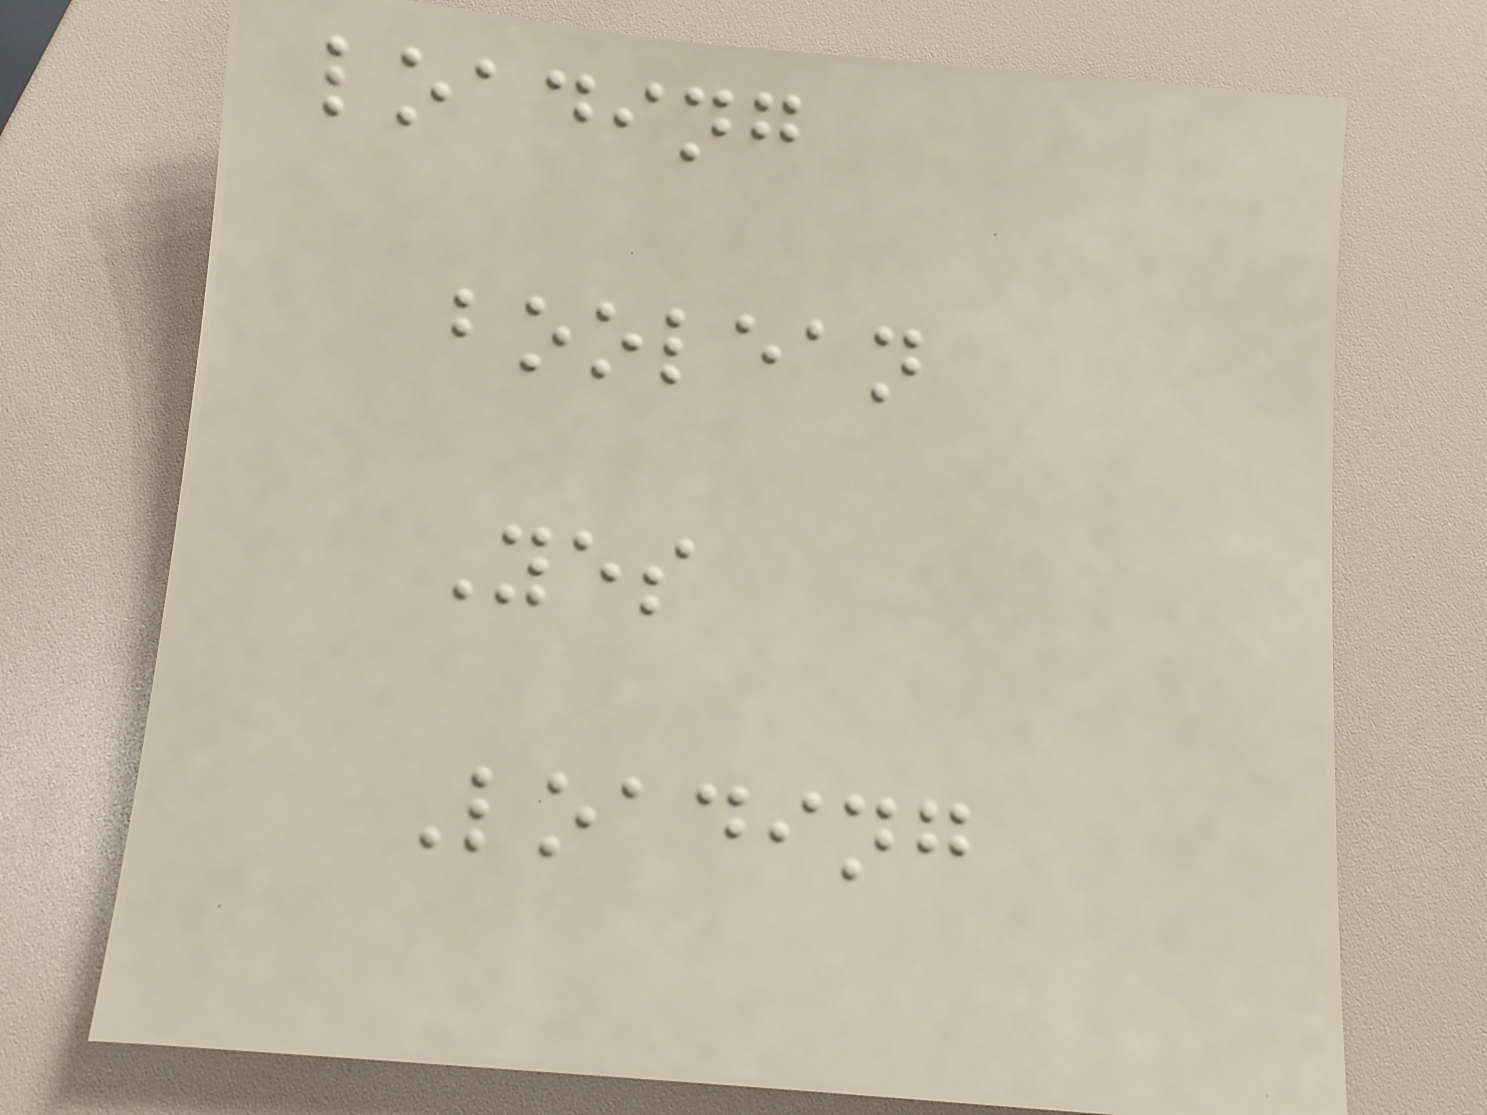loading
boolean
Yes
Loading
